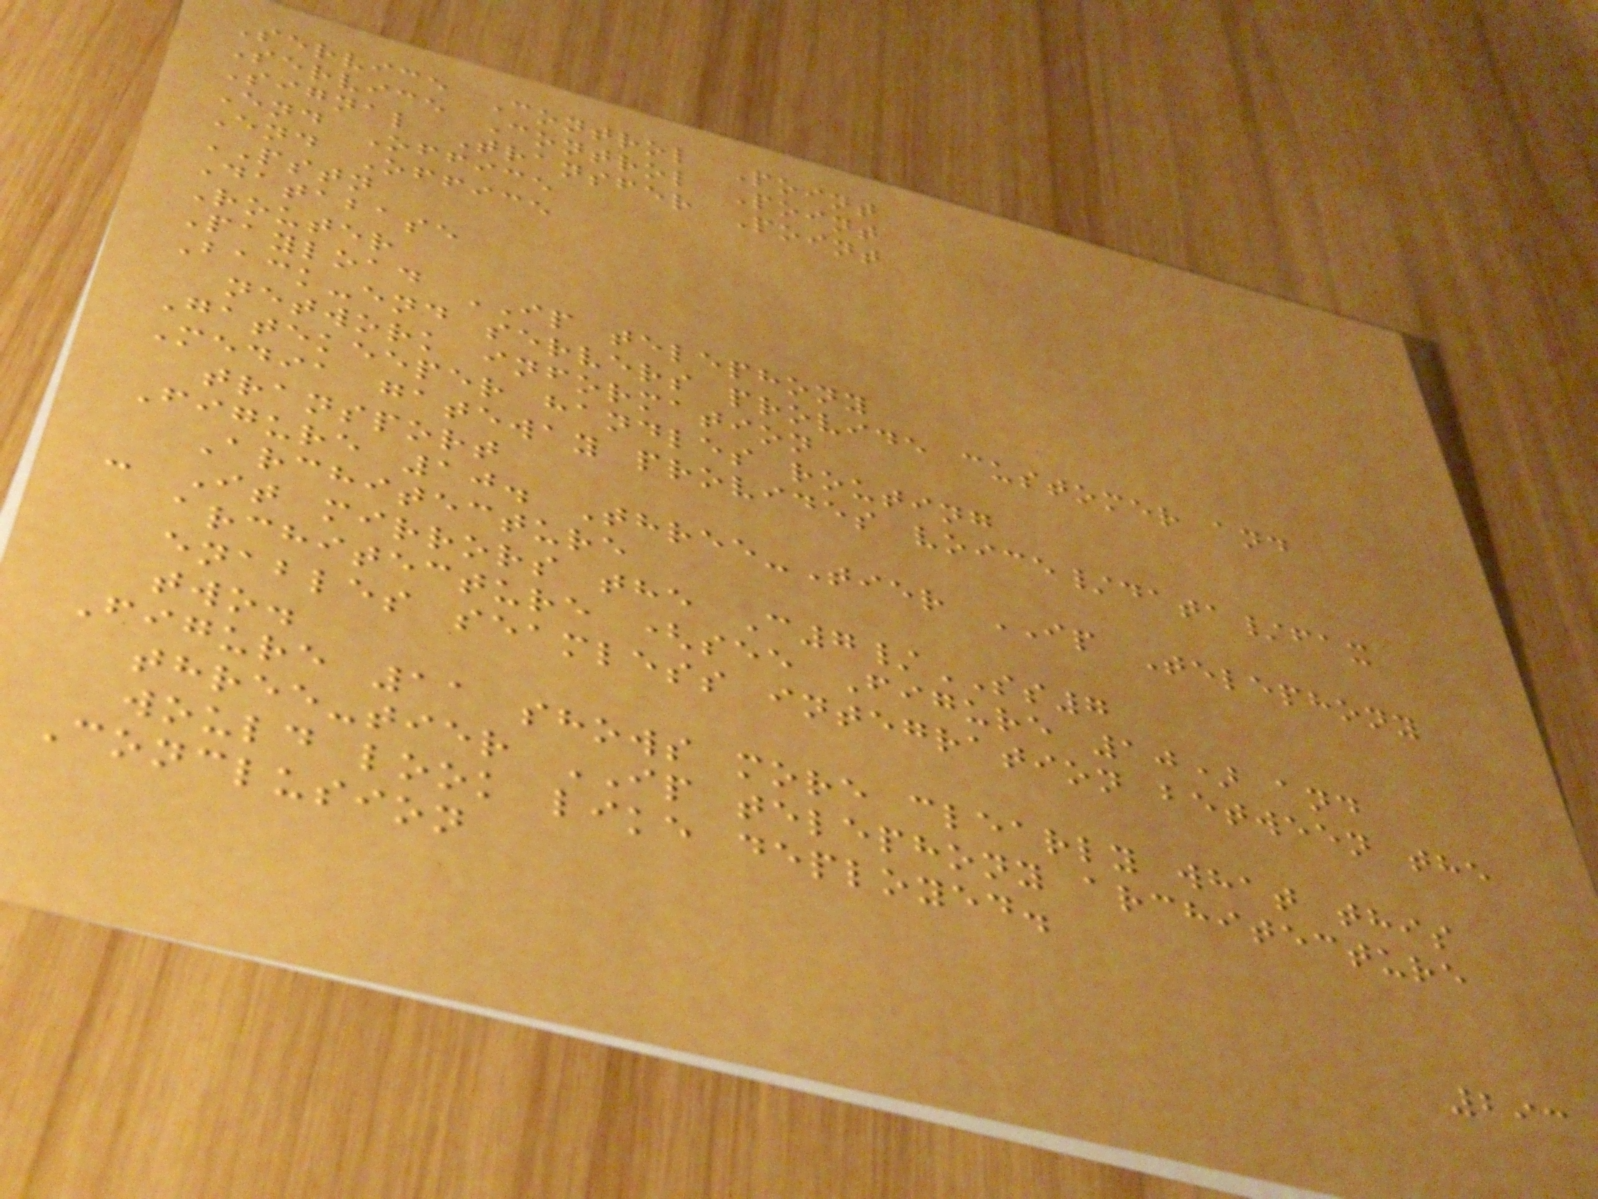Service Control Point
Service Control Point
Signal Transfer Point
End Office
End Office
PSTN
Database
Router
Payload IP telephony
Back-end servers provide customer and
network information
Gatekeeper handles routing
Media gateway provides voice/data/fax
transport
Figure 10. Three-Tier IP Telephony
Architecture
- It mirrors the C7/SS7
architecture (see Figure 10) and
enables seamless integration between the
two.
Figure 11 shows more clearly what this
three-tier IP telephony architecture
would look like deployed.
Conclusion
293
